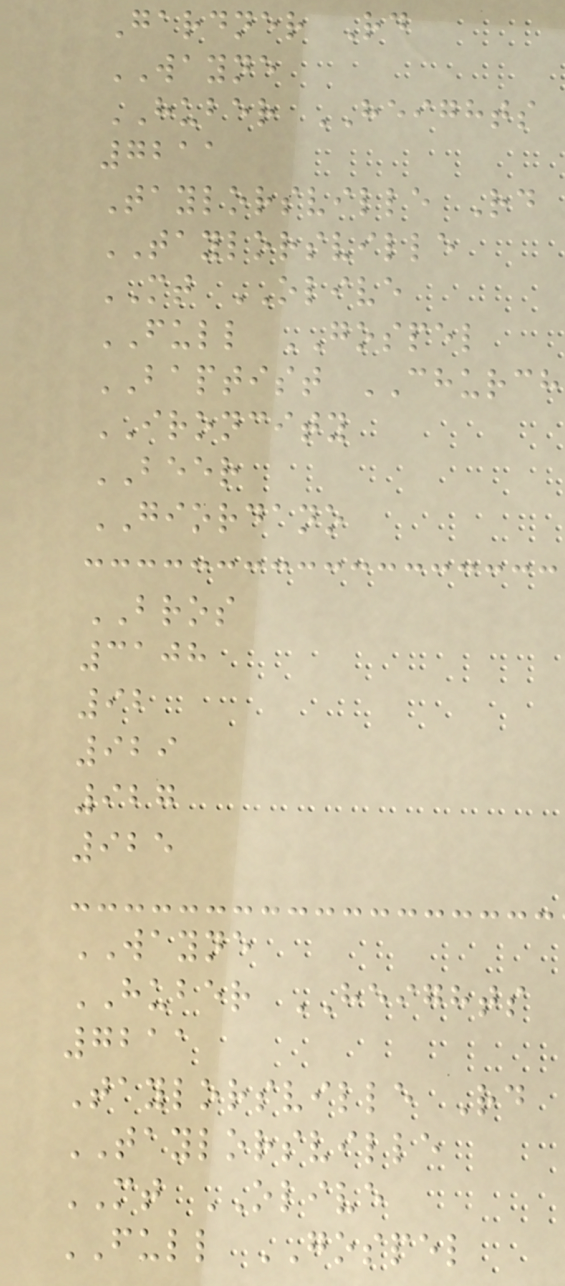Gardner Rd
WAYNE
HUBER HEIGHTS
7211
Taylorsville Rd
TAYLORSVILLE
MT OLIVE
FULL GOSPEL
BAPTIST CHURCH
IRONCITY
BEER
GIORDANO
BROS
3108
92
929
927
925
WAYNE
HUBER HEIGHTS
7211
Taylorsville Rd
TAYLORSVILLE
MT OLIVE
FULL GOSPEL
